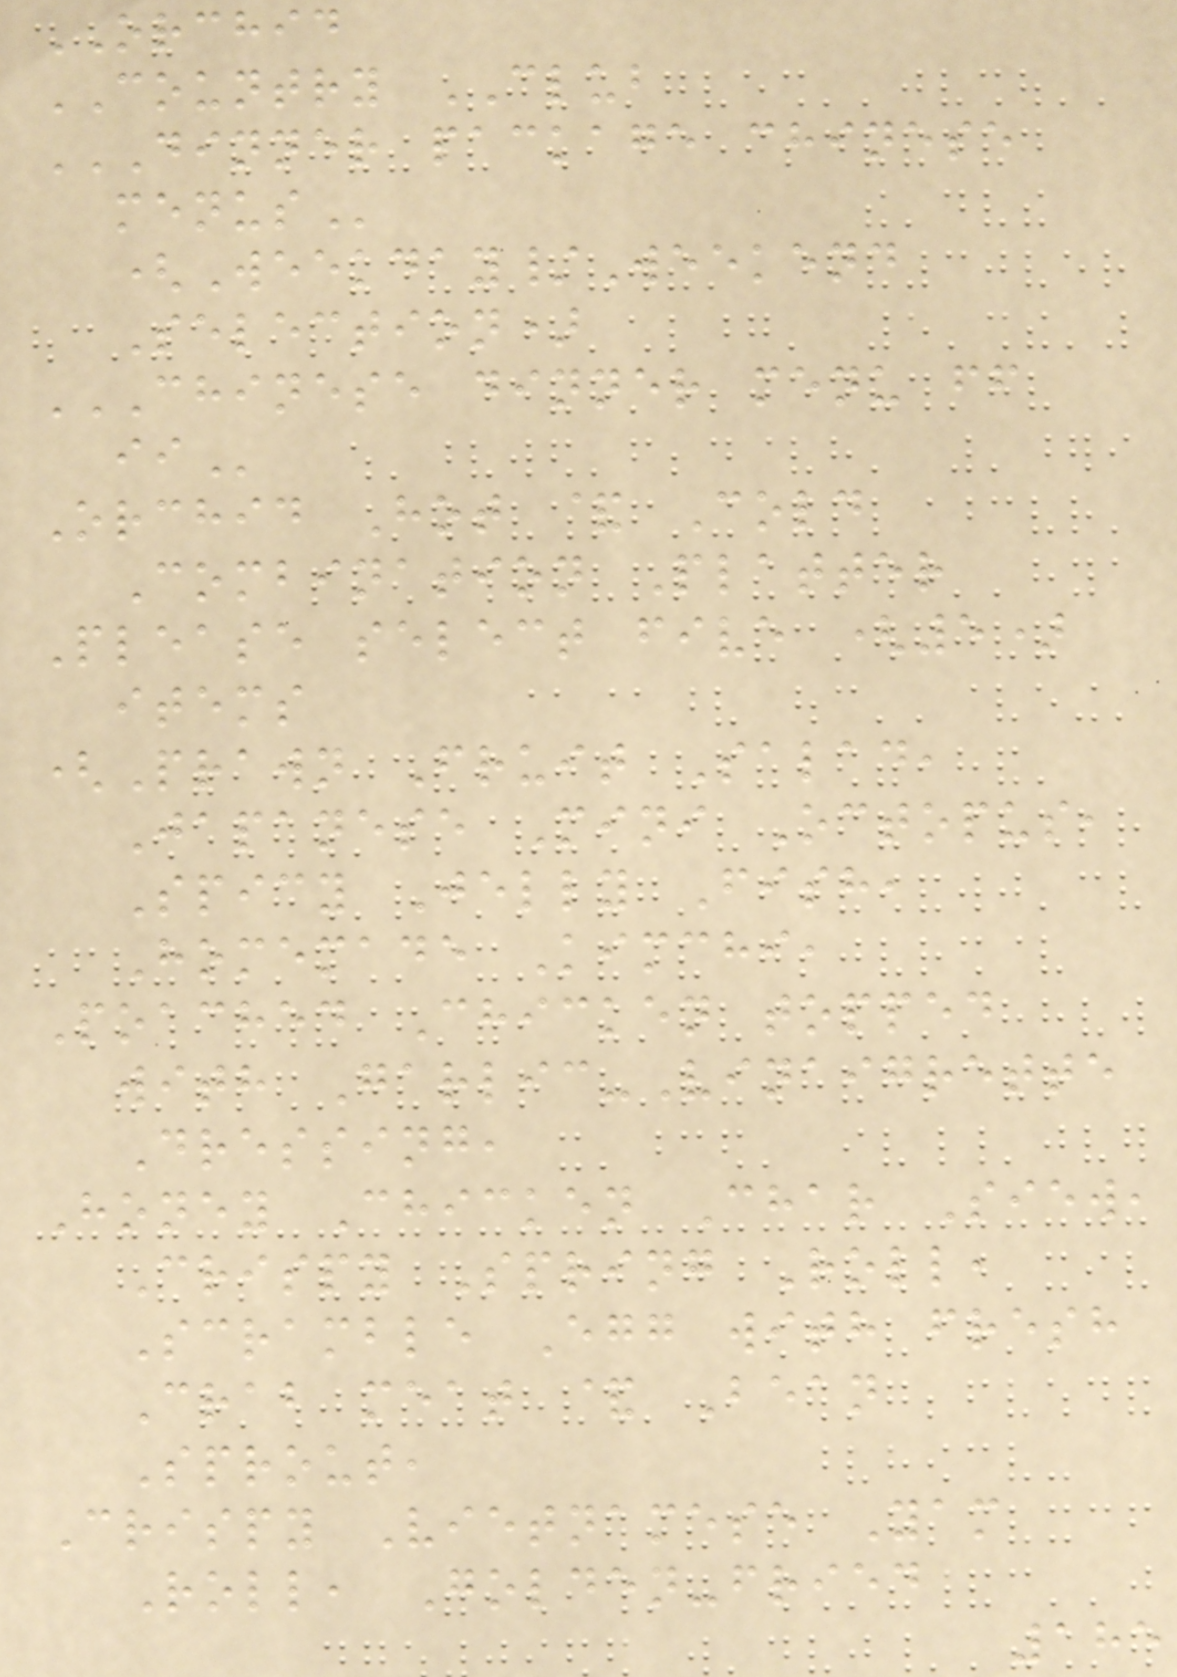ORCHID
COUNTRY CLUB
DINNER PACKAGE CHINESE
MENUS
(Weekday/Weekend
Selection)
CHINESE DINNER MENU FF
II
Orchid Hot & Cold
Combination Platter
Please select five (5)
items
(Prawn Fruit Salad,
Japanese Mini Octopus,
Spicy Jelly Fish,
Homemade Kimchi,
Poached Chicken topped
with Garlic-Vinaigrette
Dressing,
Honey Chicken Char Siew,
Crispy Spring Roll,
Scramble Egg with fresh
Crab meat & Bean
Sprout,
Crispy Vietnamese Yam
Roll, Golden-fried
185
